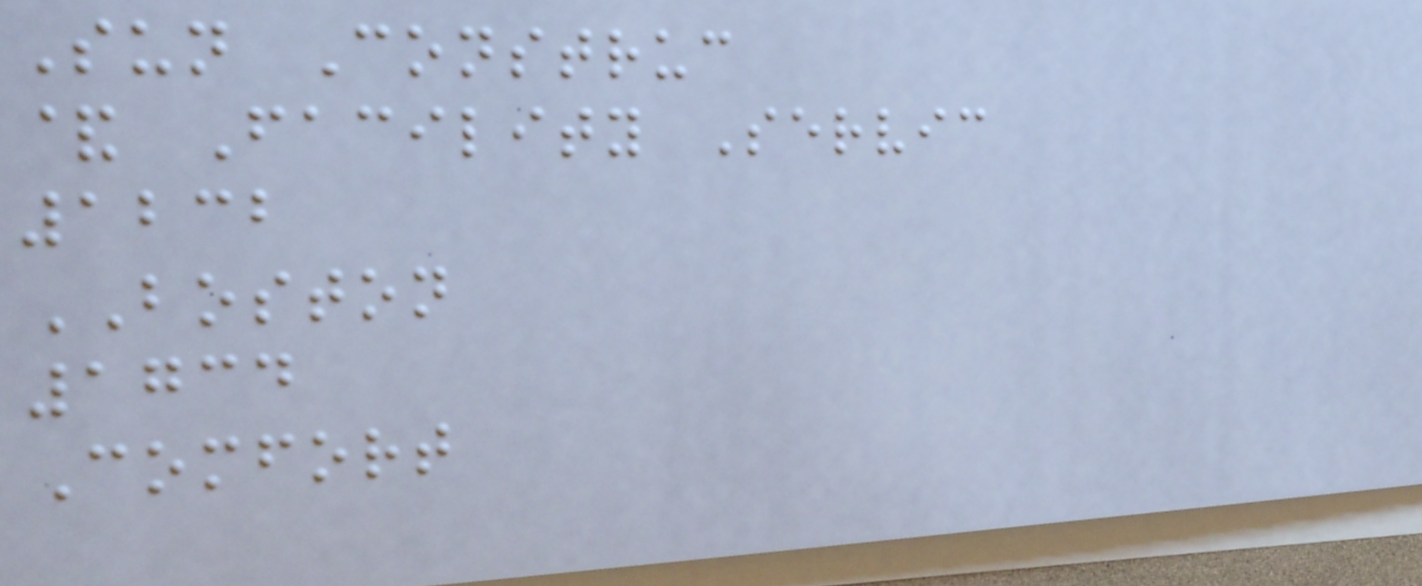Sun Construc
& Facility Servic
1232
BOSTON
1734
Comfort
